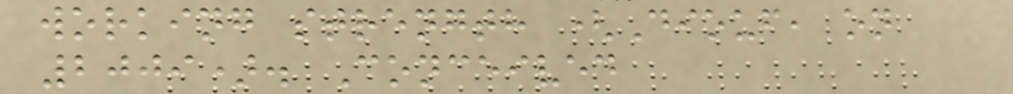working strength (Diouf, on
2009). Conceived
